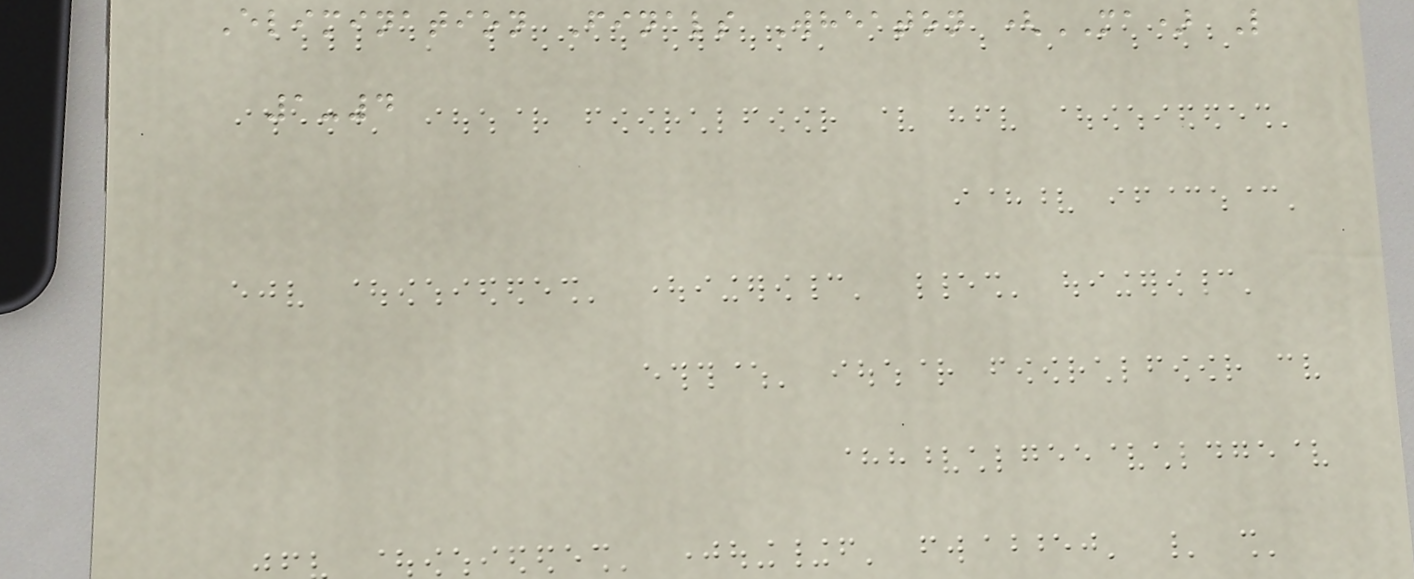Elimination Finals Wheaton (MA) L
1-4
